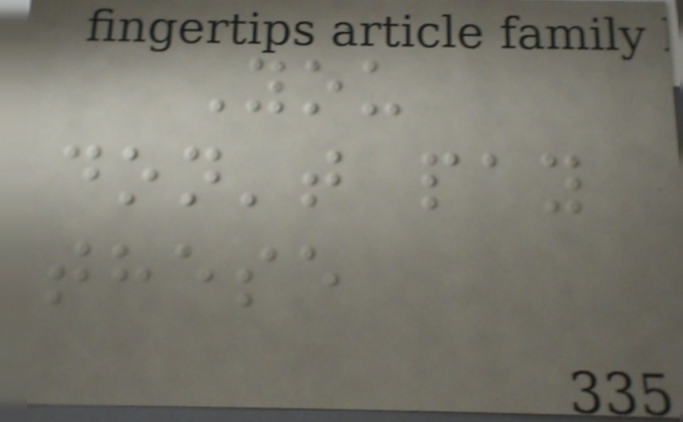You
don't pay
these
